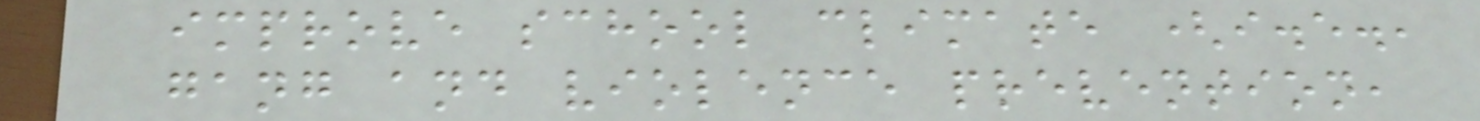improve school climate (i.e.,
gang and violence prevention,
